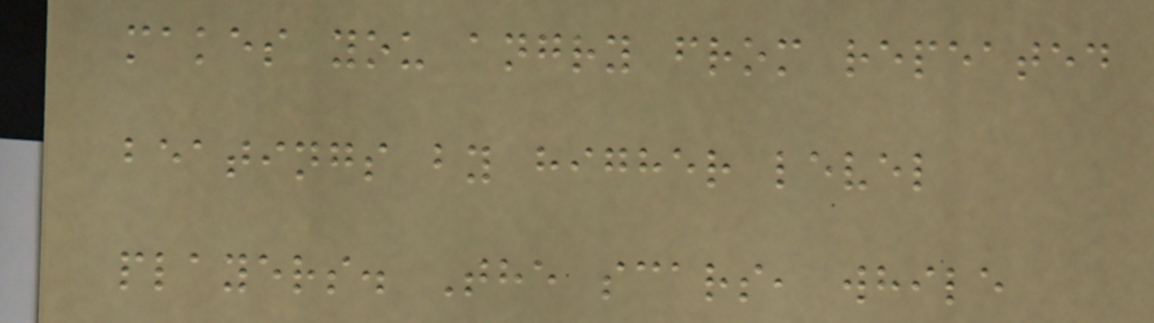makes you angry from repeated
beatings by higher level
players. The scars, while
